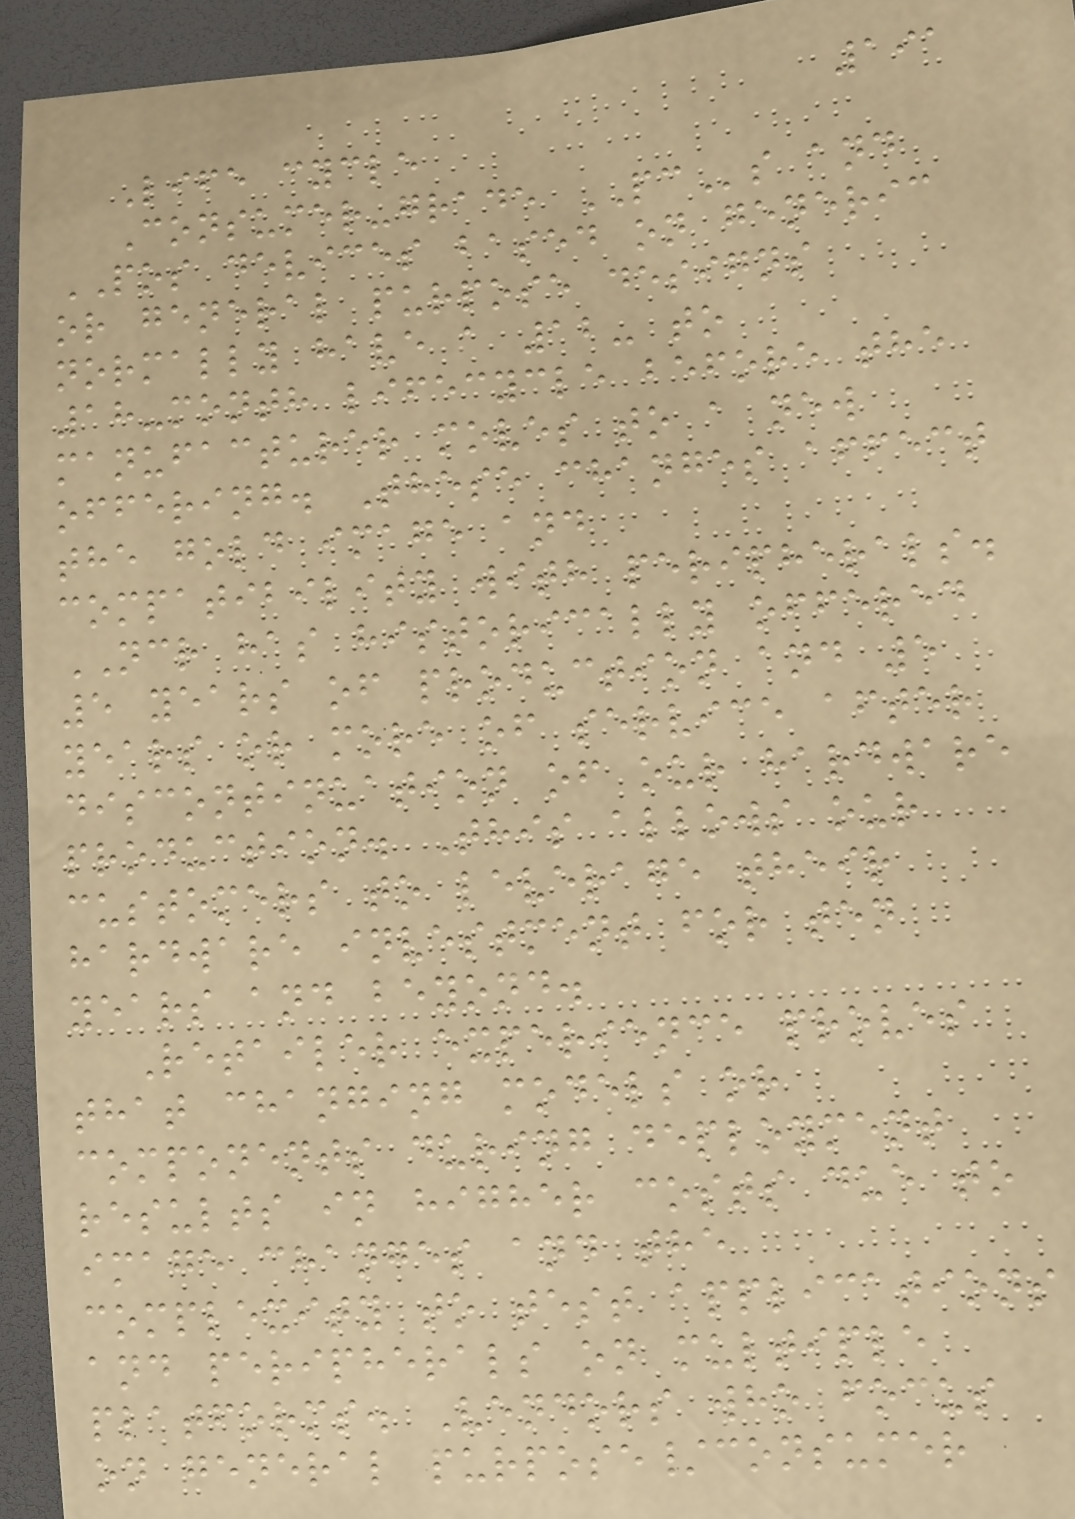191
Life cycle
Consumer-grade PCs and
POS devices based on generic
or general purpose designs
normally have a 12- to
18-month lifecycle before the
manufacturer moves to a new
offering. These changes affect
the gold image and
compatibility with peripherals.
NCR has historically offered
5 years of production and 5
years or more of service after
discontinuation of our hardware
production. This allows our
customers to leverage their
hardware investment for ten
years and beyond.
Retailer experience proves
that changing models or
components during deployment
results in higher costs due to
image changes and the
complexity to test applications
and peripherals on multiple
platforms. Vendors who focus
on general purpose/consumer
